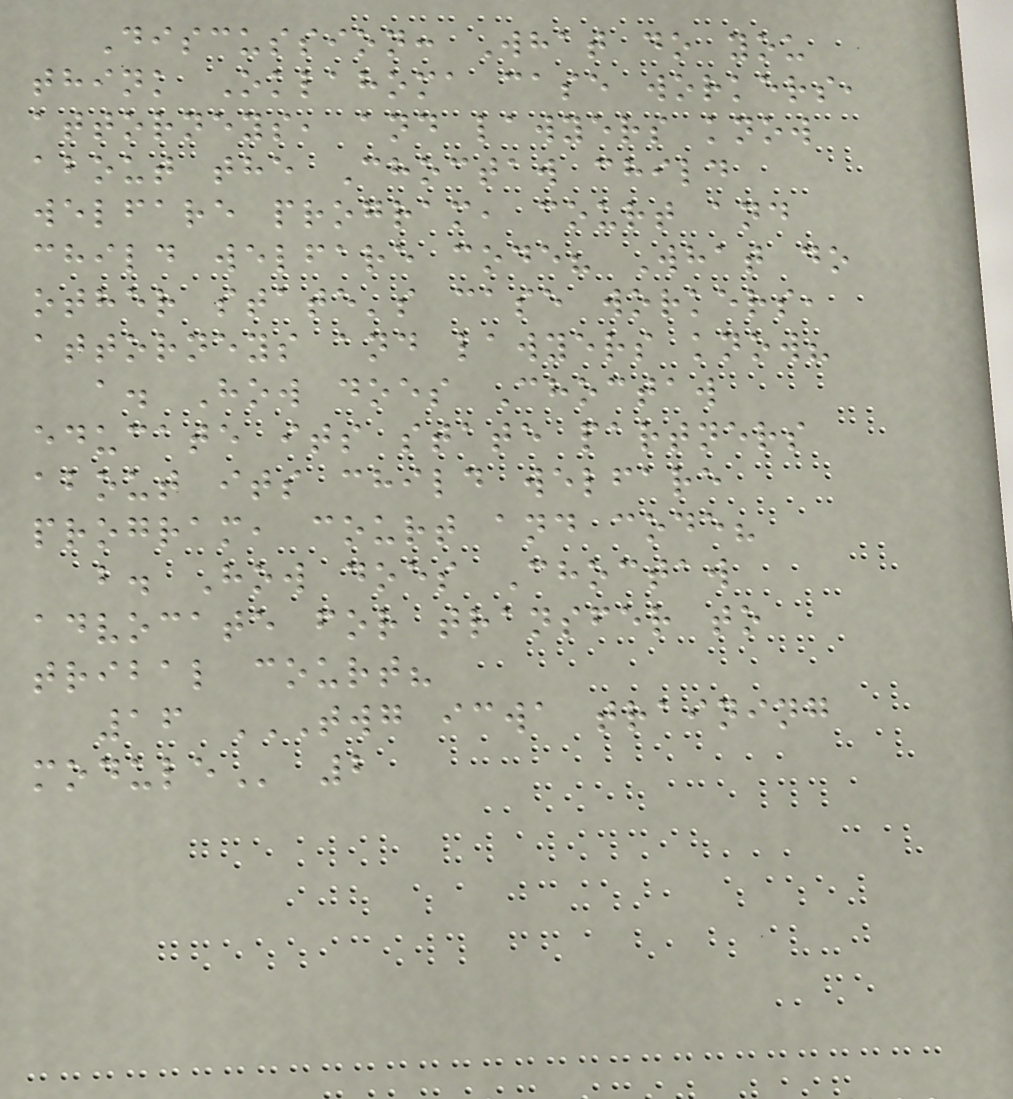Discussion: What do you
think Oklahoma case workers,
attorneys, and lawyers know
about the Choctaw child
welfare program, court and
child welfare code? What do
other state's case workers,
attorneys and lawyers know?
a. How does Choctaw
educate its state partners
about its child welfare
program, court and code?
b. How does Choctaw
advocate for transfer to
tribal court?
16 TWG ICWA TRAINING
MODULE 2
